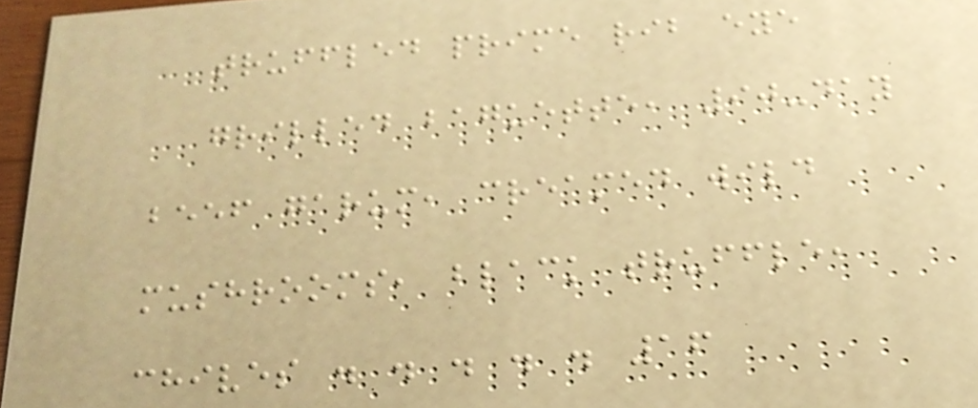truffled prime rib eye
grilled baguette, 90-day
beef garum, creamed wild
mushrooms, black truffle,
chives . . . . . 16
